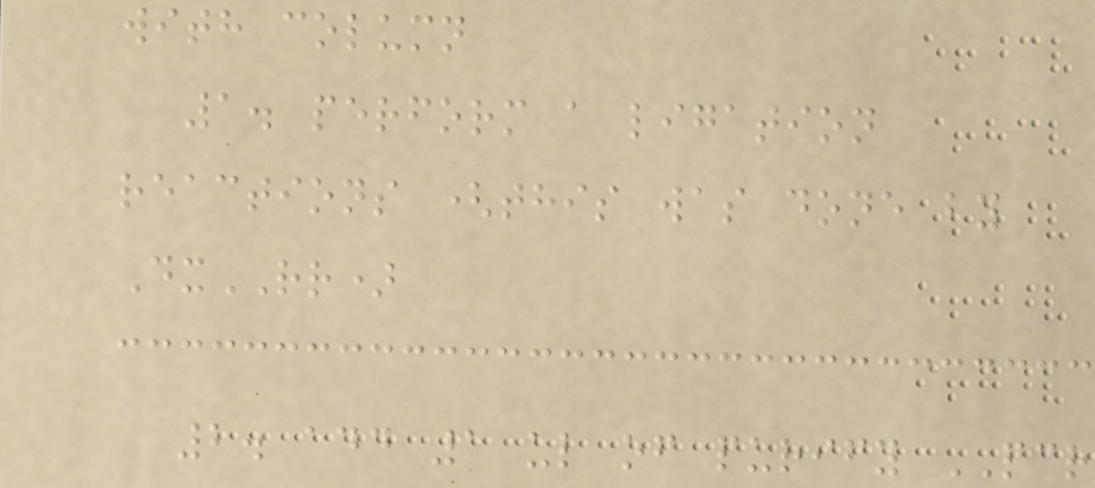with column
1. perform a ligation
reactions (this was done by
DxRR)
2. add 1 ul of purify PCR
